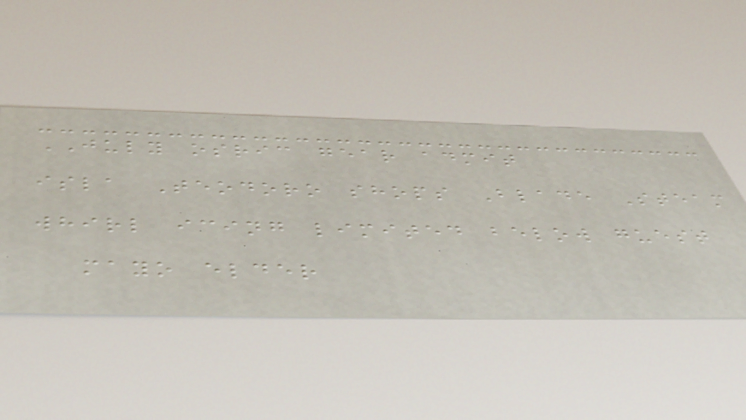JULY osric gear admit
isla Teodoro shops Blade Steam
whirl icing limited below guest
mayo elder
